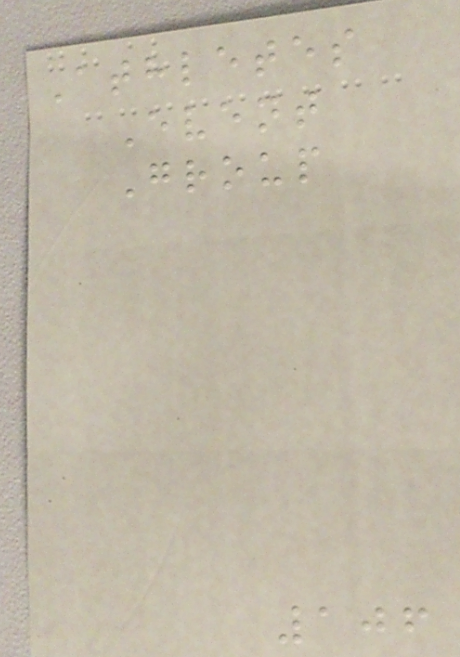Athletes
Event
Group
106
